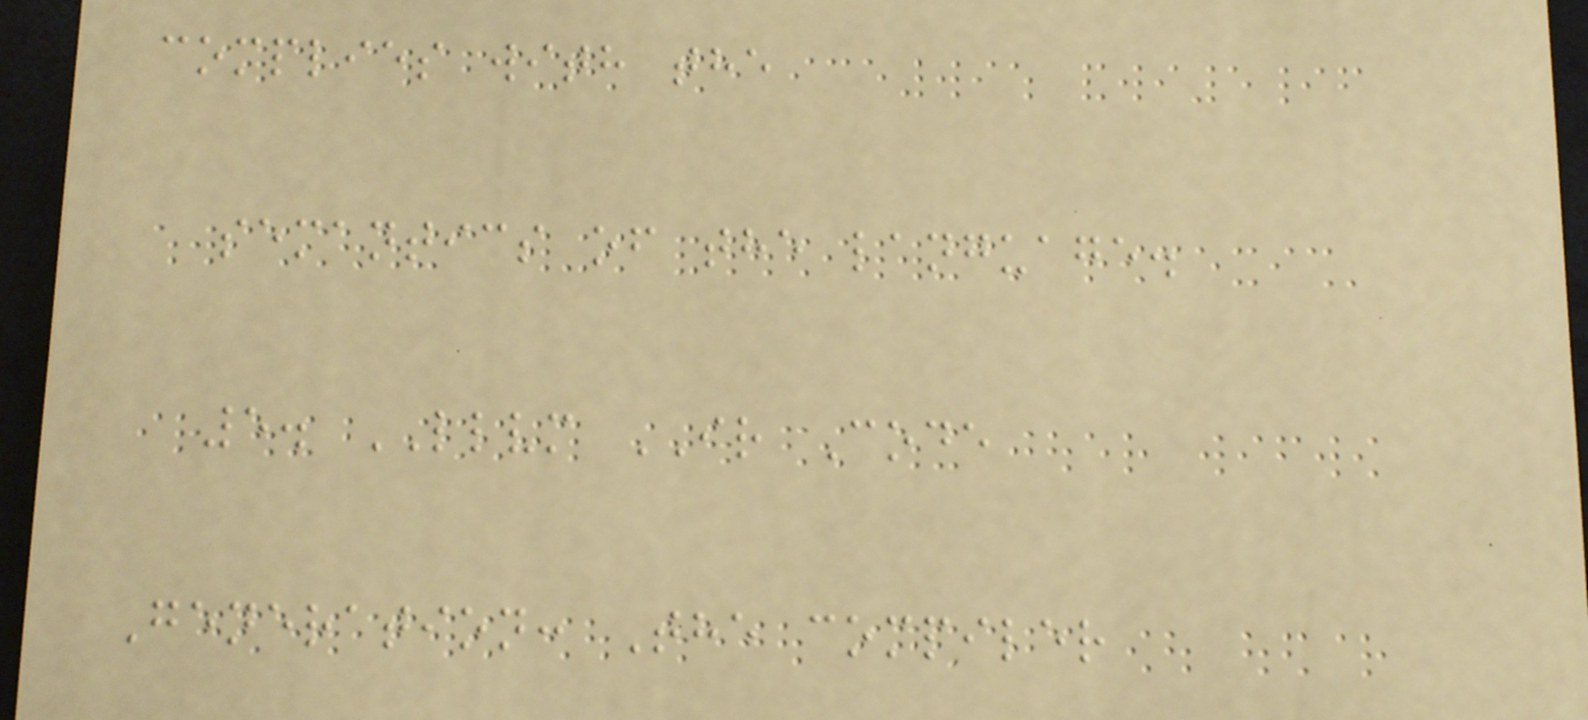complies with the
semantics of the language.
5. LLVM IR Code
Generation: The compiler
